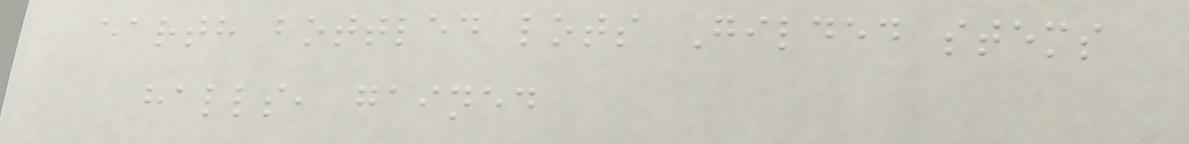earth bottled lots Gilded stems
halls, gained
